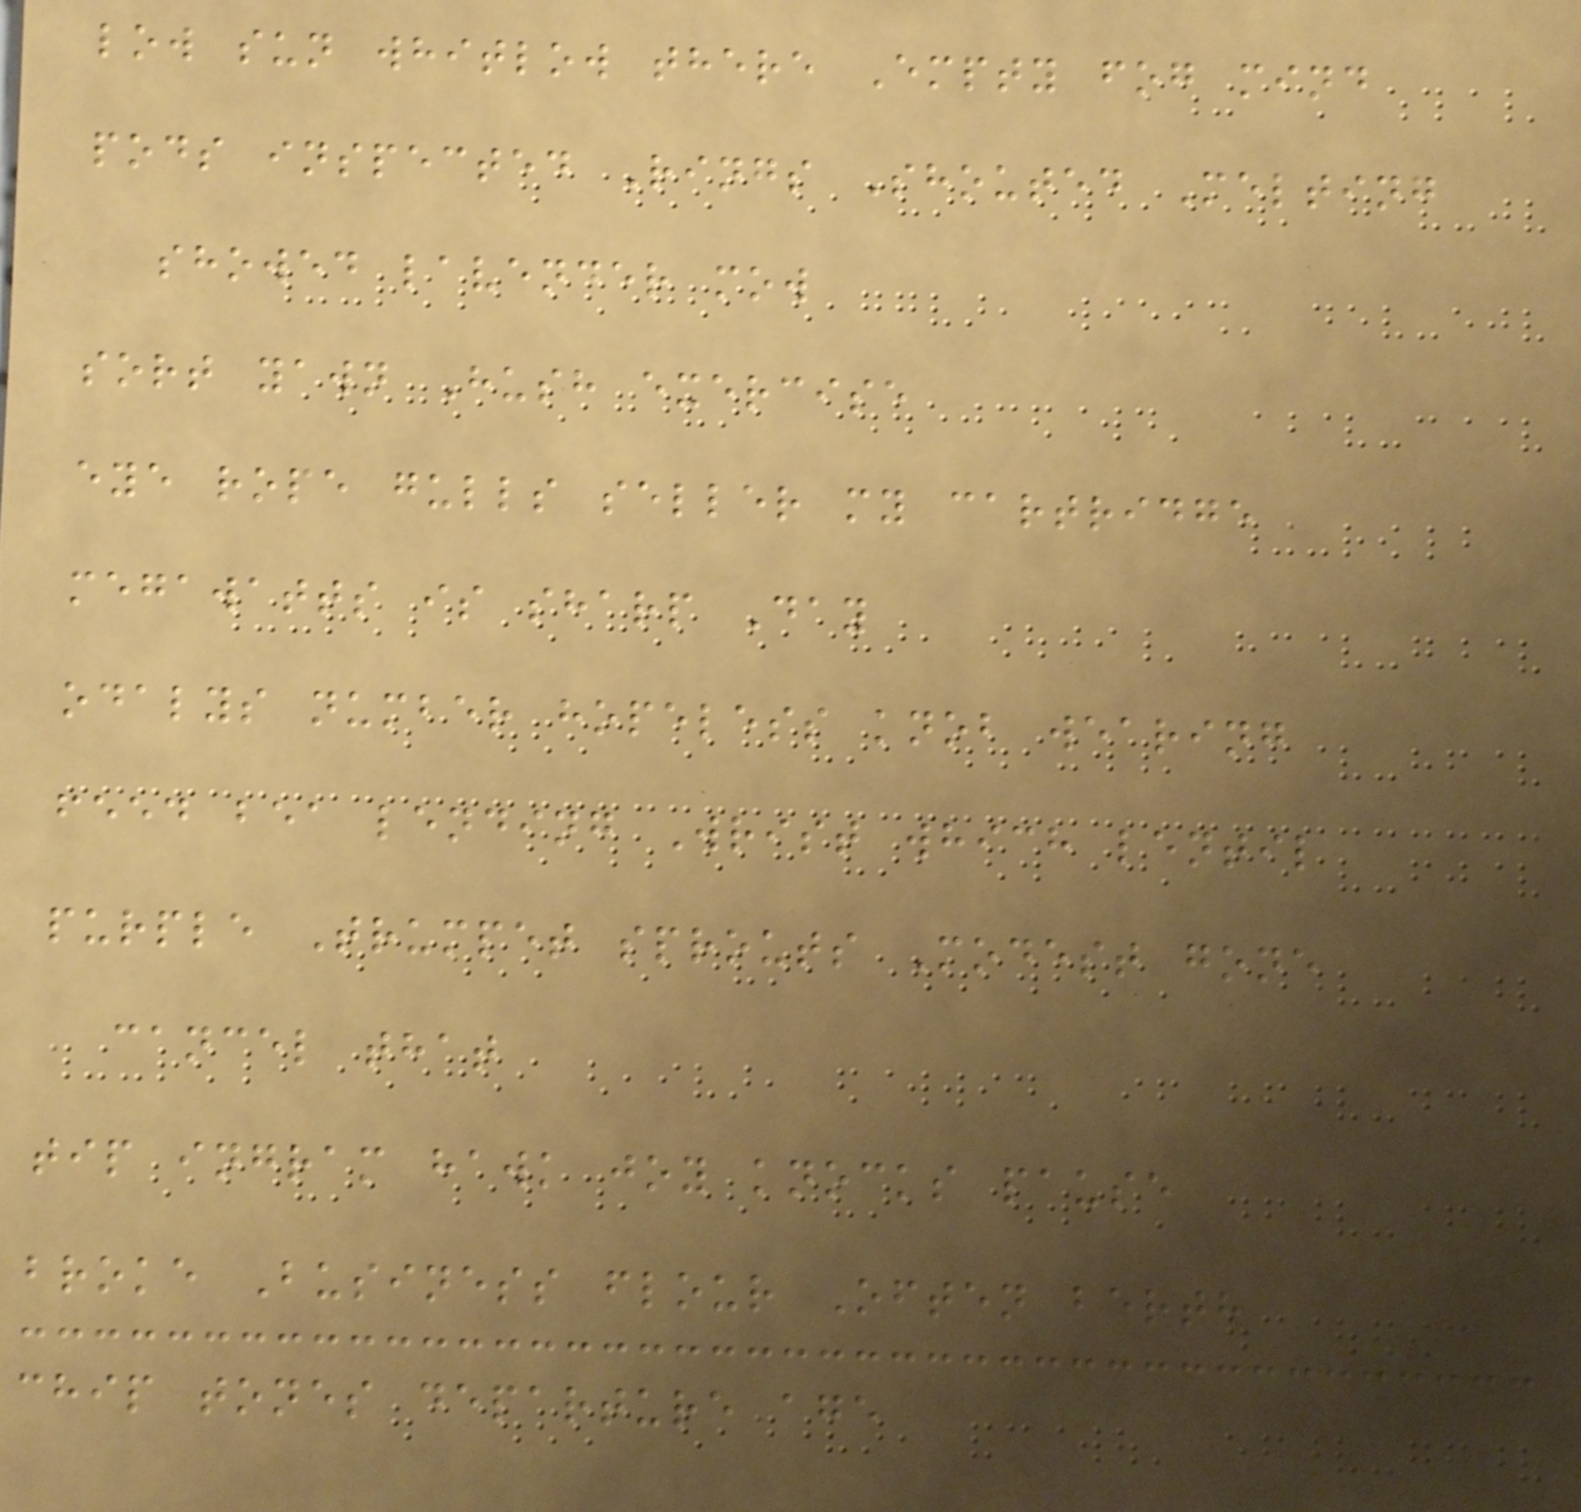low sun whitlow there Empty fog mind
pods inspected Rings Shouted Melting
showed lavender mow
sort yawn Hush exercise
eye rope gulls seller my cartridge
megawatts is sharp Day
odalys number hopeless knob wearing
feed bea lending Wrist which lentil
purple Trumpet sprouts Modest gone
cancel that
tip ingram hawk joy knocks pause
broke Business flour Often berth
chip tones departure age
